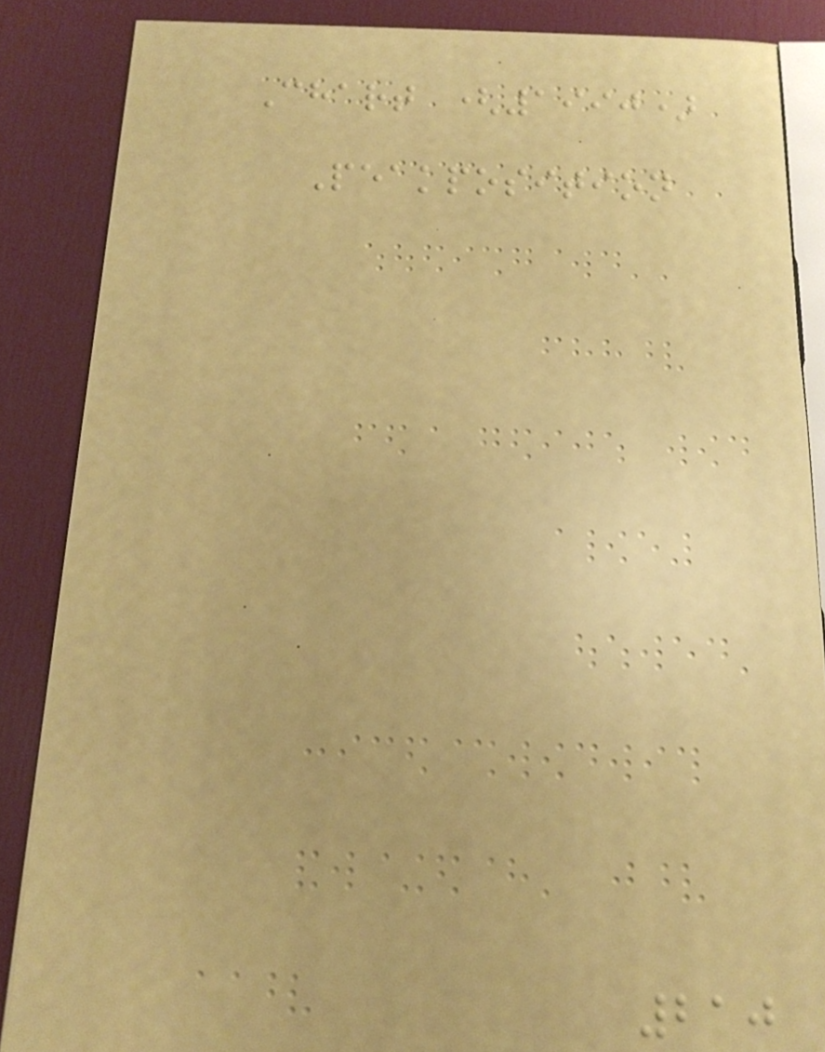Chart (1990)
Peakposition
210
